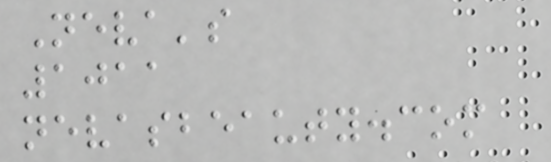Neva's
1011
nevasbeauty.com
